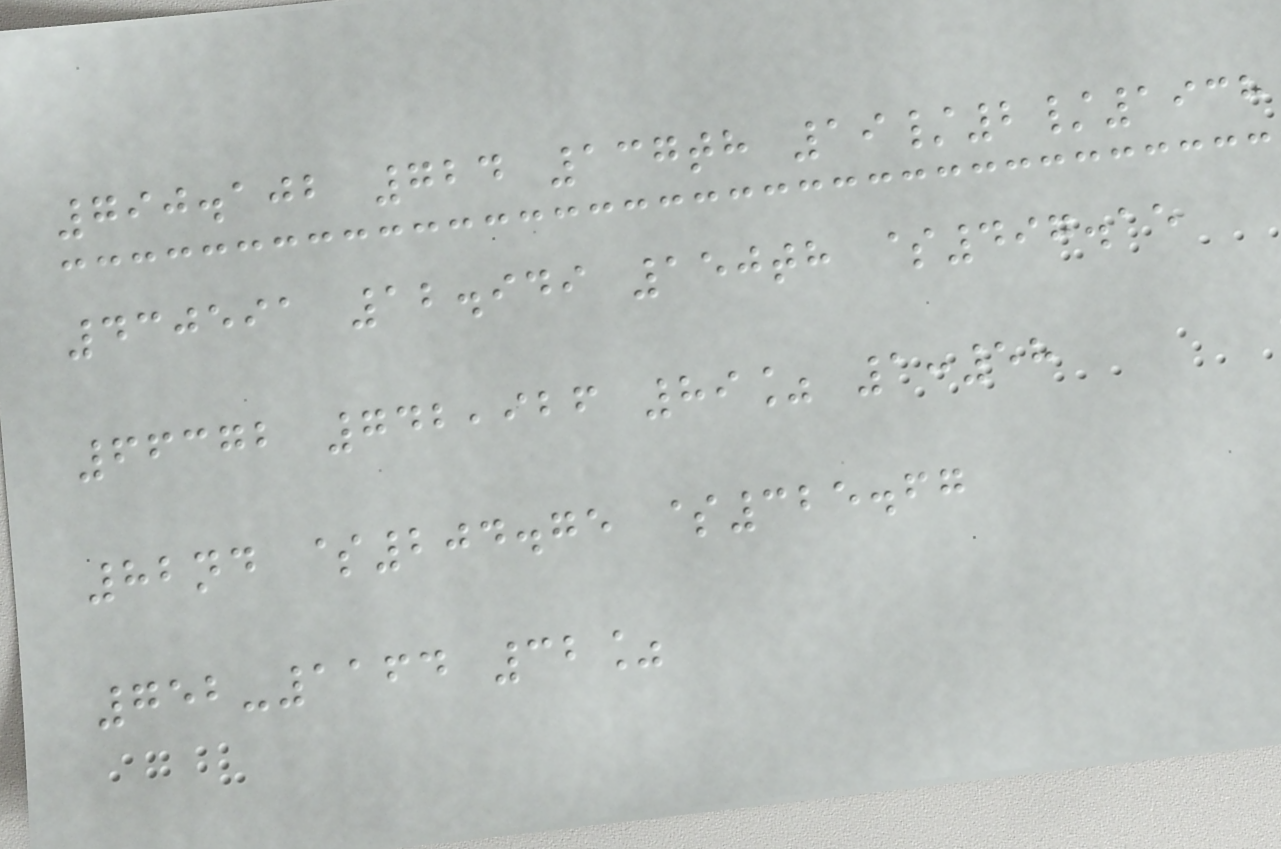790.102 724 137th 19/2/1938
430591 12.949 150th $497.15
66372 742,926 89% 1:58
82nd $204.75 $325.67
752-1164 32%
